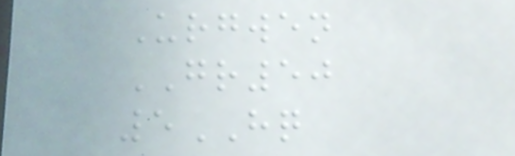Urgwen
GR50
5HQ
